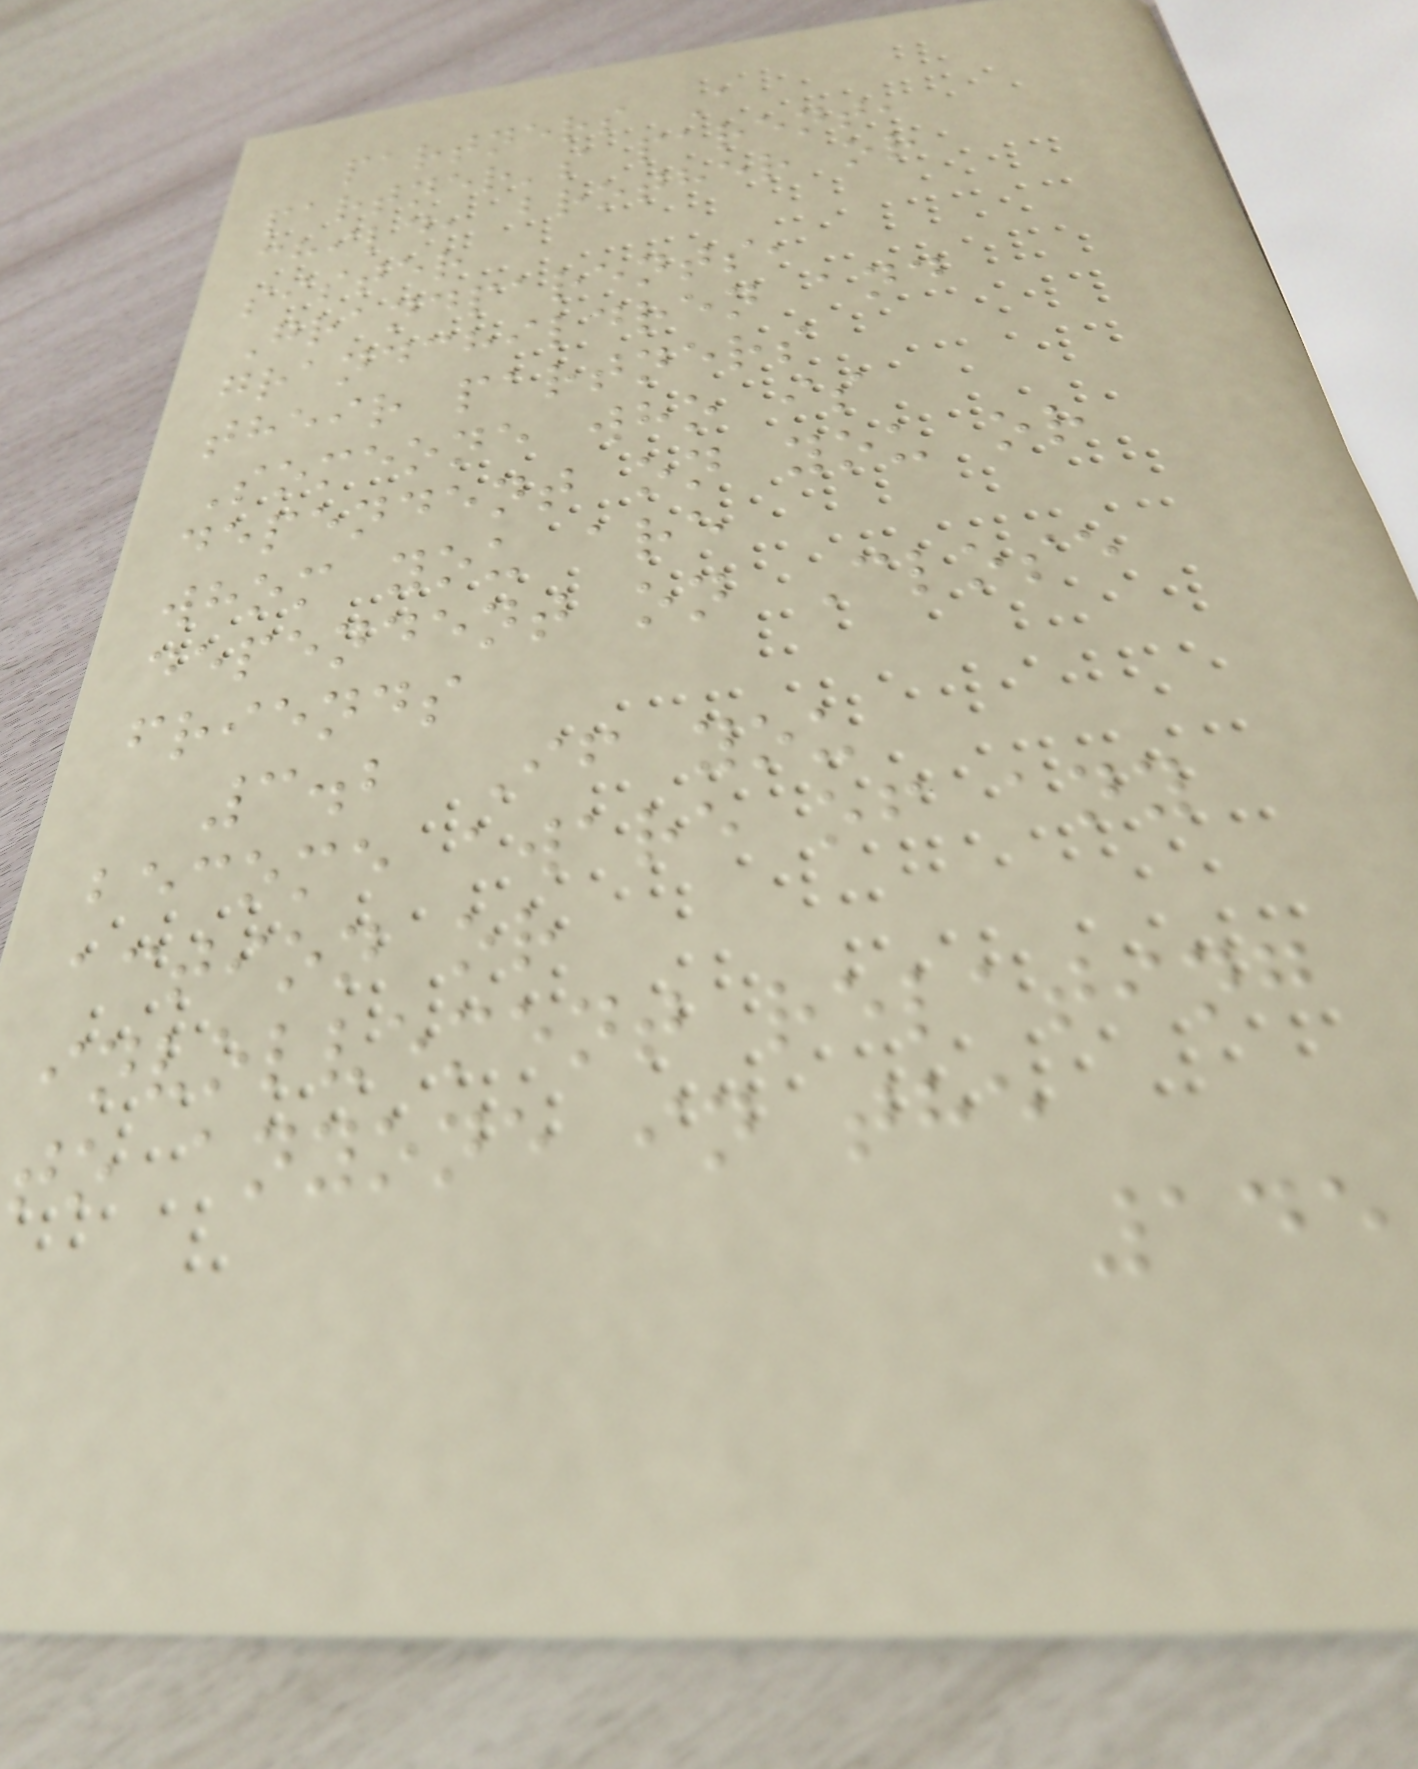partners A
partner's parent,
child, brother or
sister
Grandparents,
grandchildren and
their partners
Someone who is
dependent on you or
whom you are
dependent on Close
friends
3.2 If you
become aware of any
action or
involvement relating
to anyone in the
145
